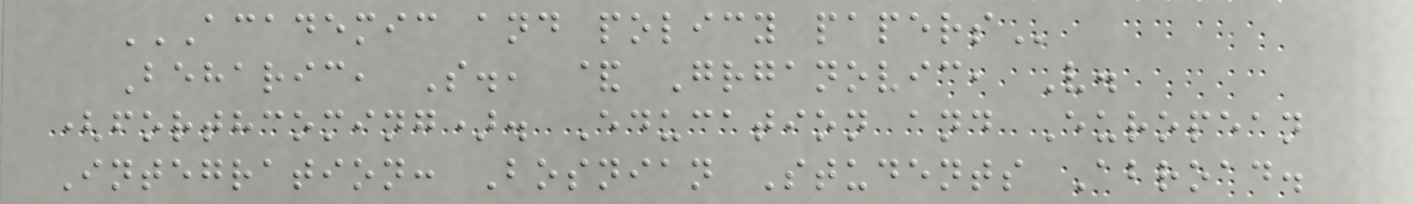ACADEMIC AND POLICY PAPERS
Beharic, S., & Grganovic, V.
(forthcoming). Education and European
Integration: Bosnian Students Abroad.
